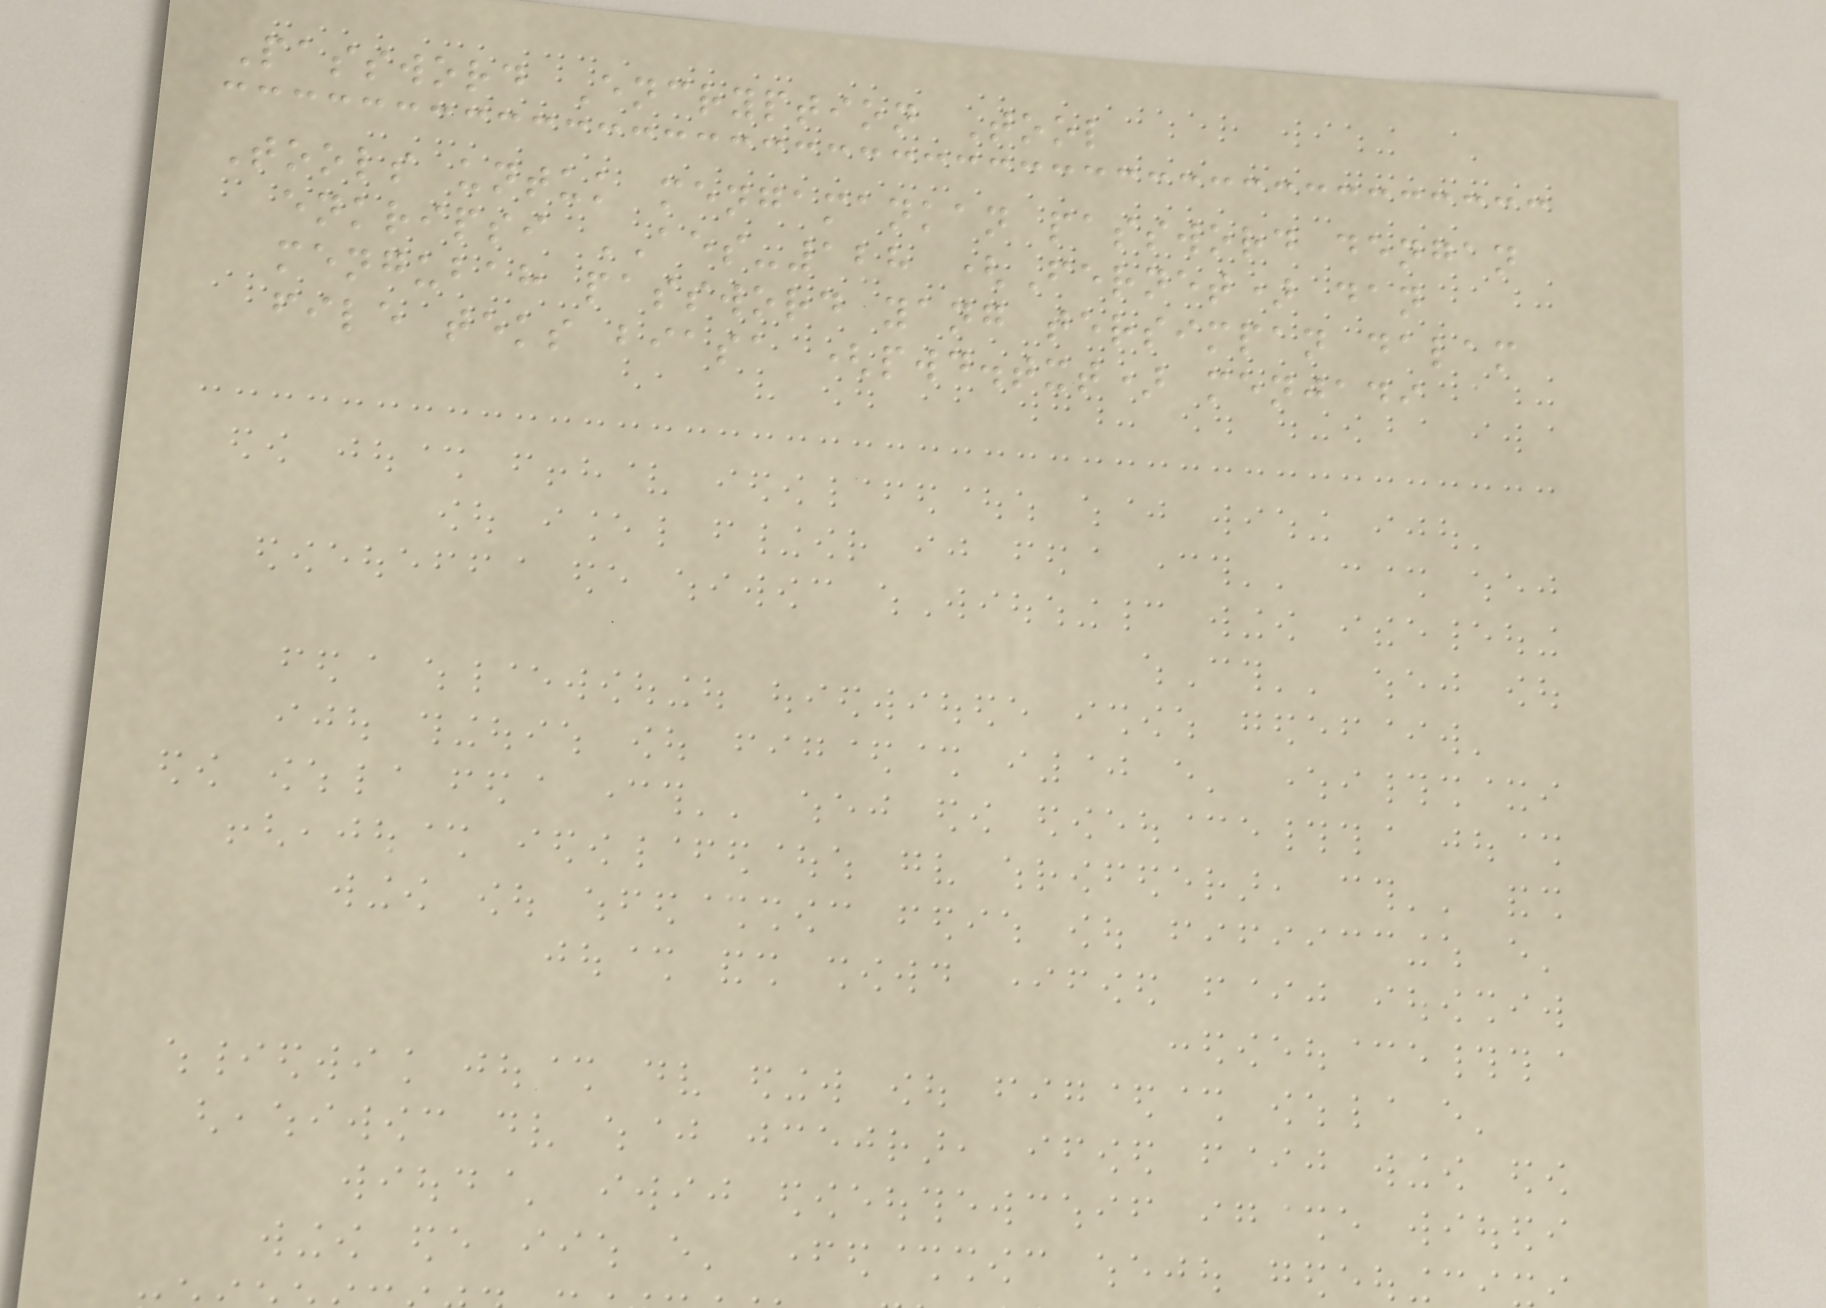Password Encryption Tool
Tools untuk mengamankan password dengan
enkripsi AES-128 (Fernet) dan
mengubah password yang tersimpan dalam
file teks biasa (pwd.txt) menjadi
